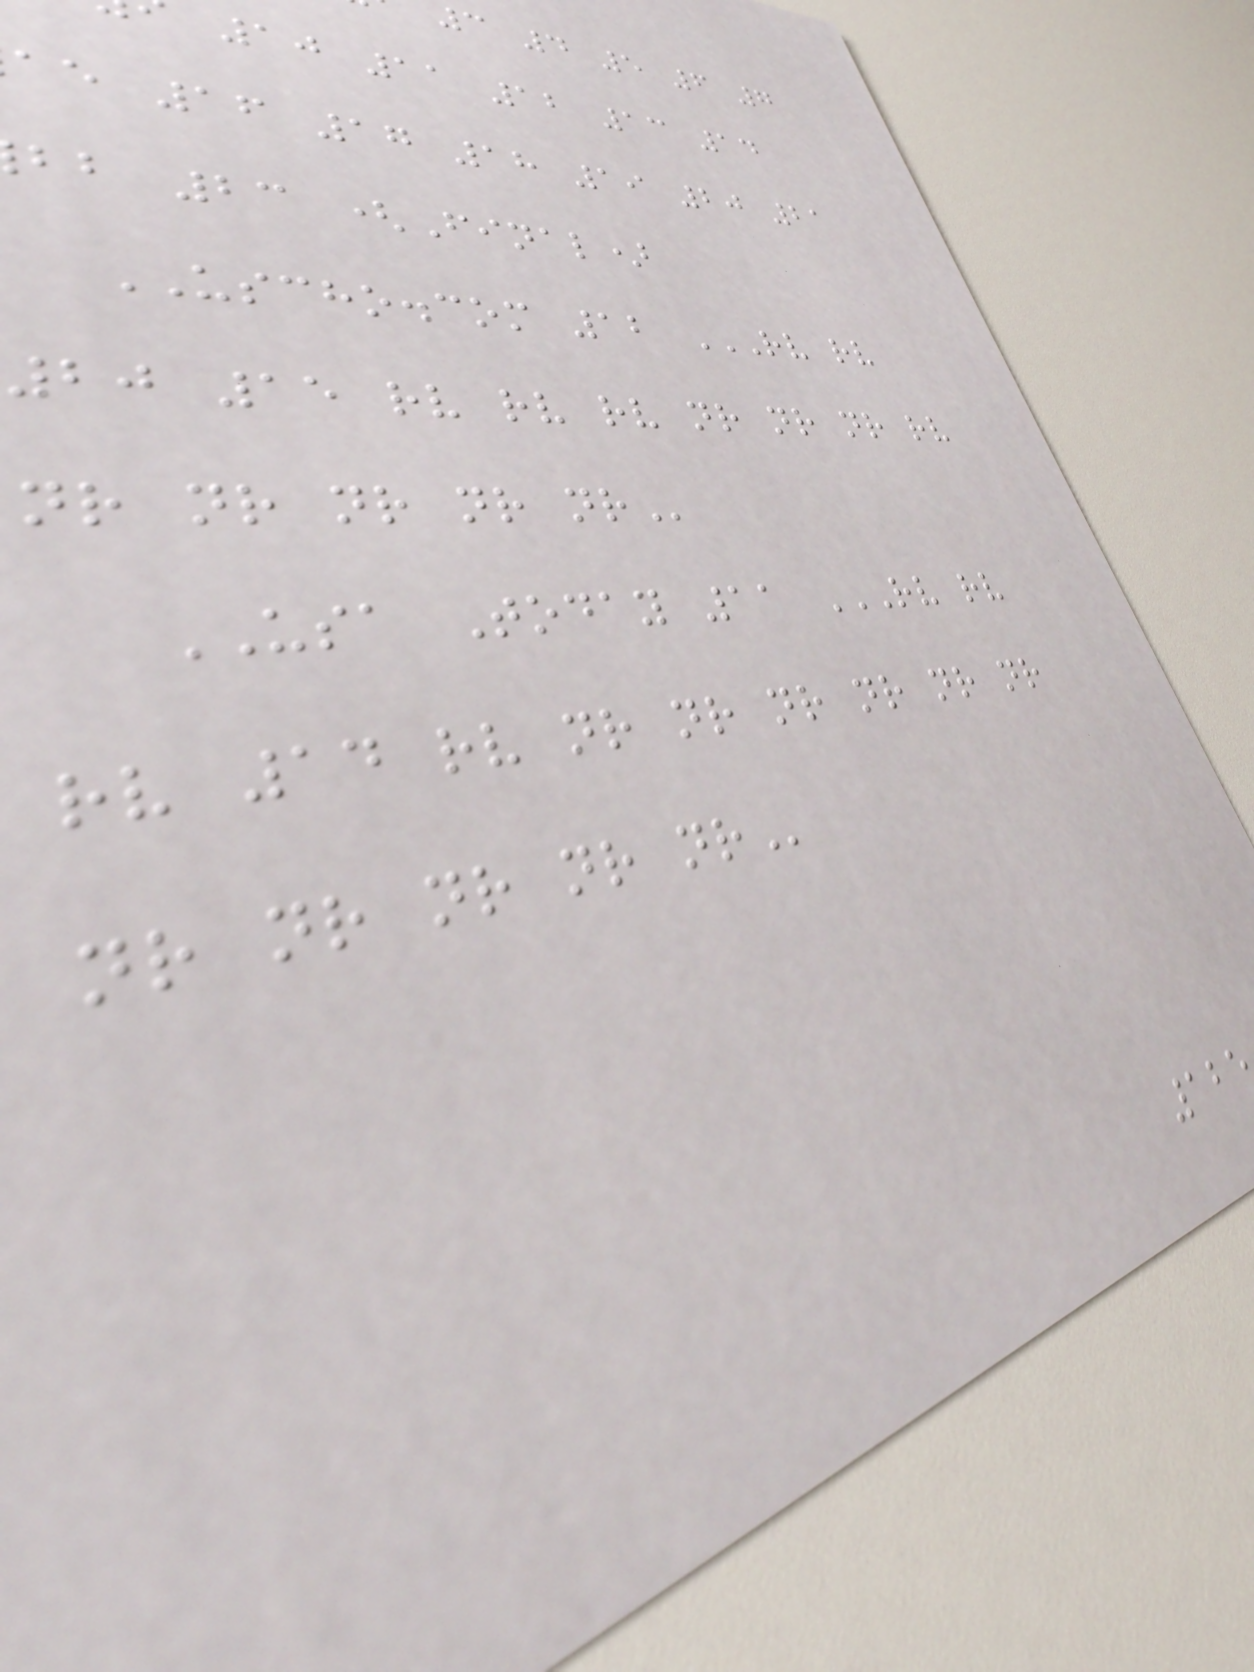3 4 5 6 7
10 11 12 13 14
ae 16 17 18 19 20 21
bb 23 (Final)
USCHO.com 12 RV RV
20 15 rv rv rv nr nr nr rv
nr nr nr nr
USA Today 11 RV RV
rv 14 rv nr nr nr nr nr nr
nr nr nr nr
